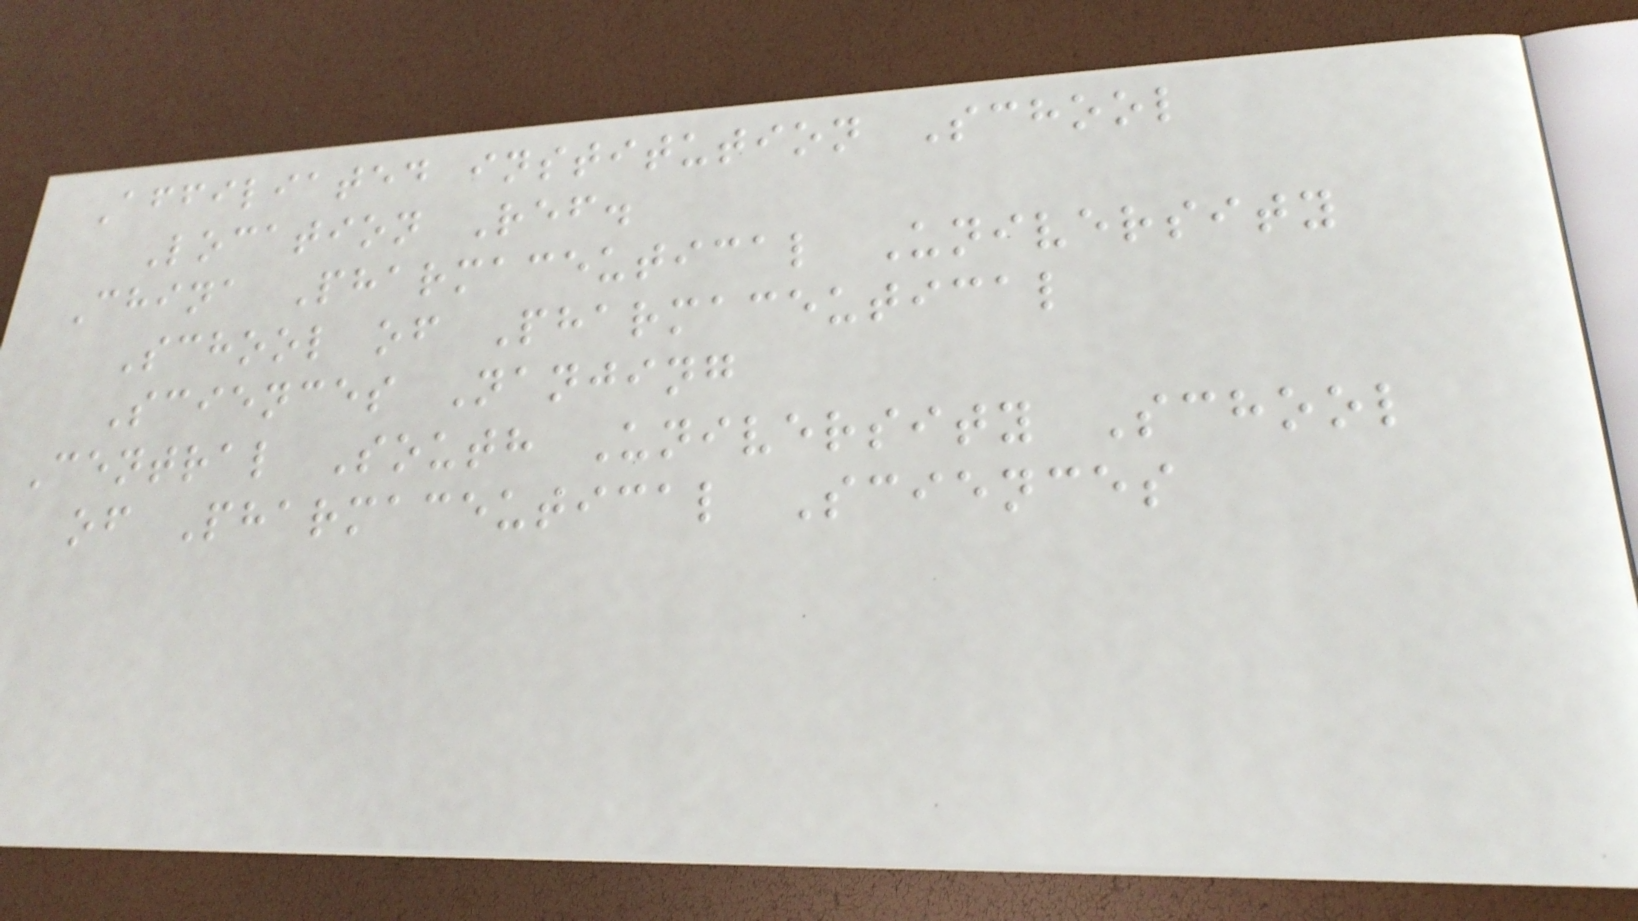Affiliated institution School
Location Ref.
China Pharmaceutical University
School of Pharmaceutical
Sciences Nanjing
Central South University School
of Pharmaceutical Sciences
